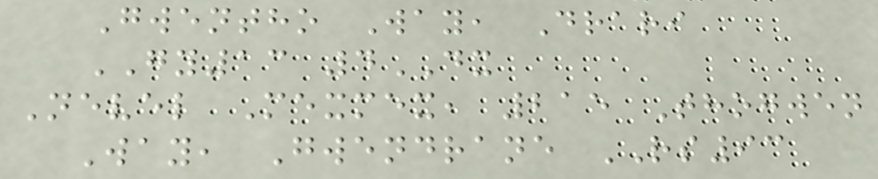Gwentho Way, Drari
GY13 4DX
Nevel Mexmex, 215 Thogwen
Way, Gwendrane RS93
